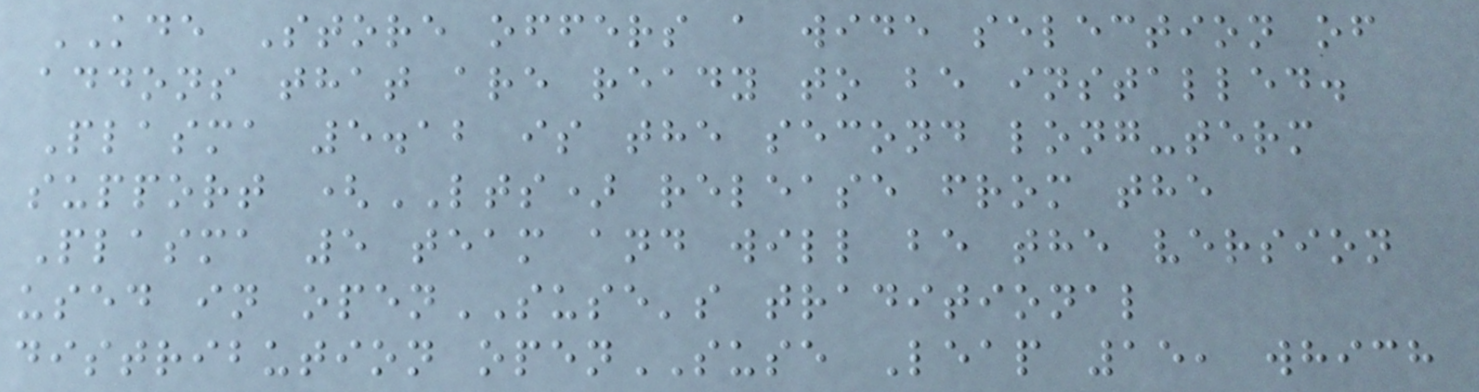KDE Store offers a wide selection of
addons that are ready to be installed.
Plasma 5.12 is the second long-term
support (LTS) release from the
Plasma 5 team and will be the version
used in openSUSE's traditional
distribution openSUSE Leap 15, which
